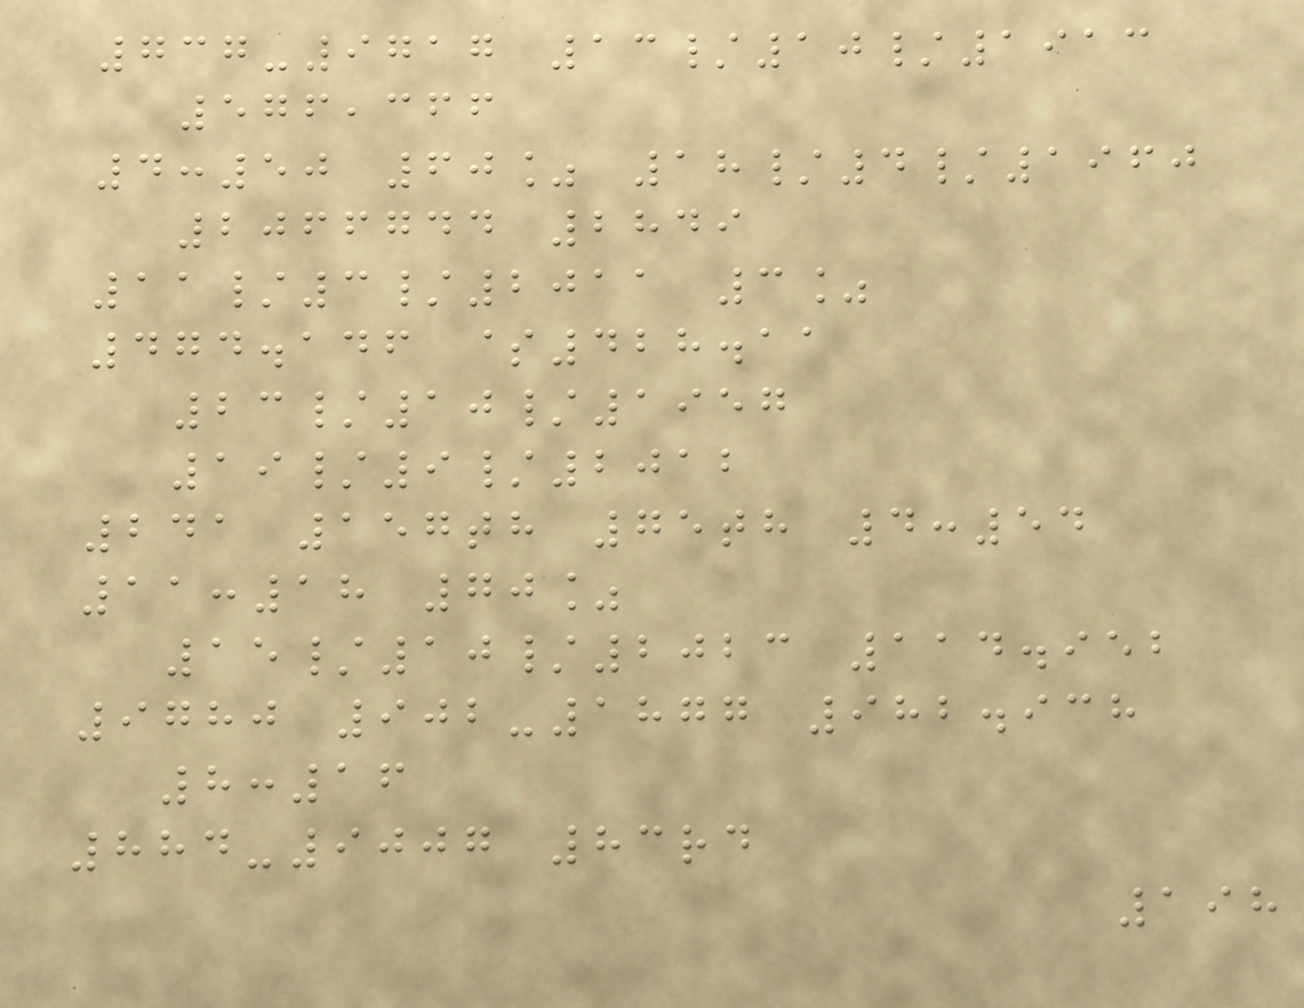737-9717 13/10/1913
576,366
4:50 60% 18/4/1960
2066744 2849
11/3/2011 3%
474.146 $428.11
23/10/1957
19/9/2012
241 157th 75th 4:54
11:18 70%
15/10/2023 114.952
9780 902-1877 982.938
8:16
884-9007 83rd
198
